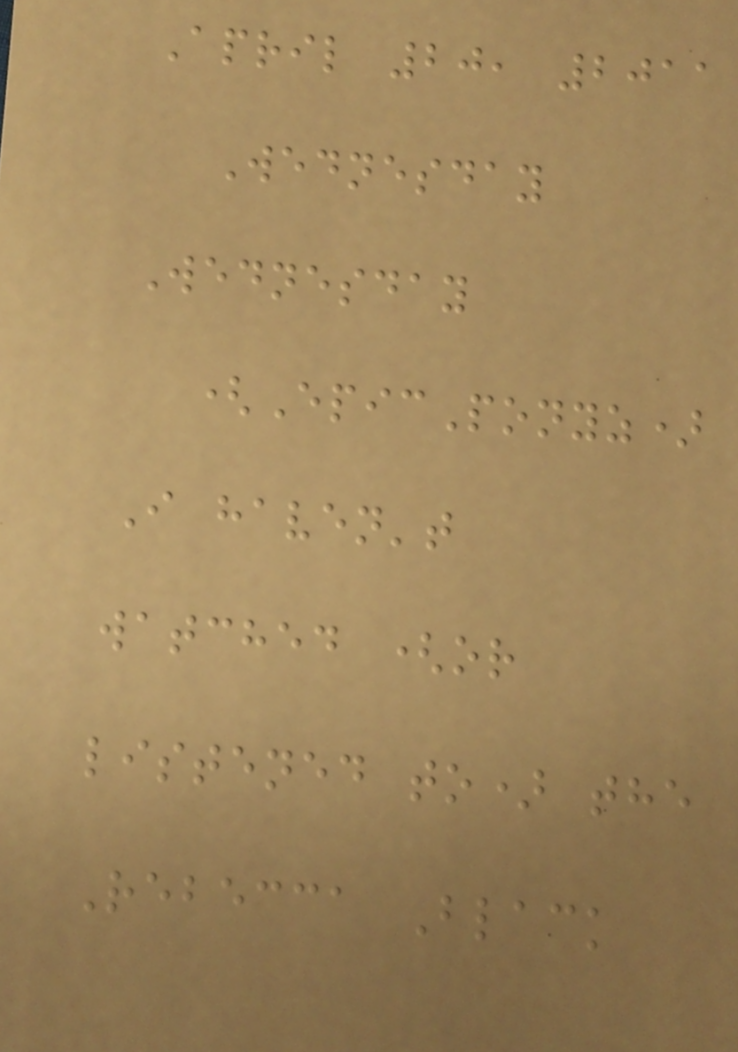April 20, 2011
Wednesday
Wednesday
(EpicPonyz)
I haven't
watched (or
listened to) the
Rebecca Black
